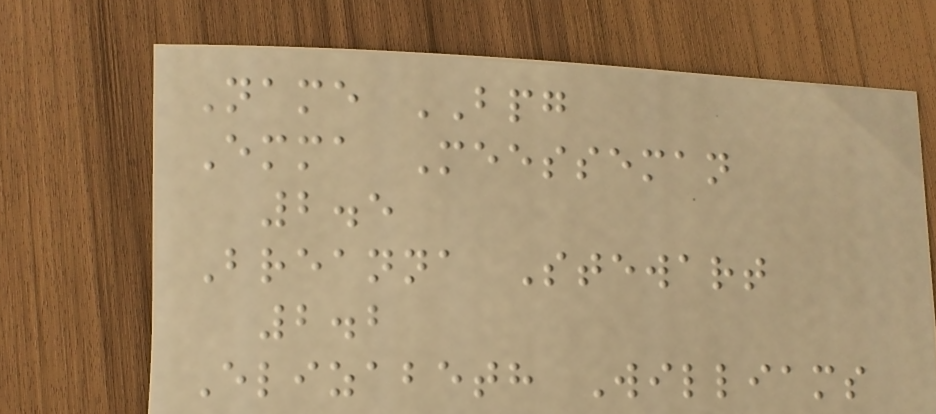Name BPG
Emma Meesseman
2.5
Breanna Stewart
2.2
Elizabeth Williams
